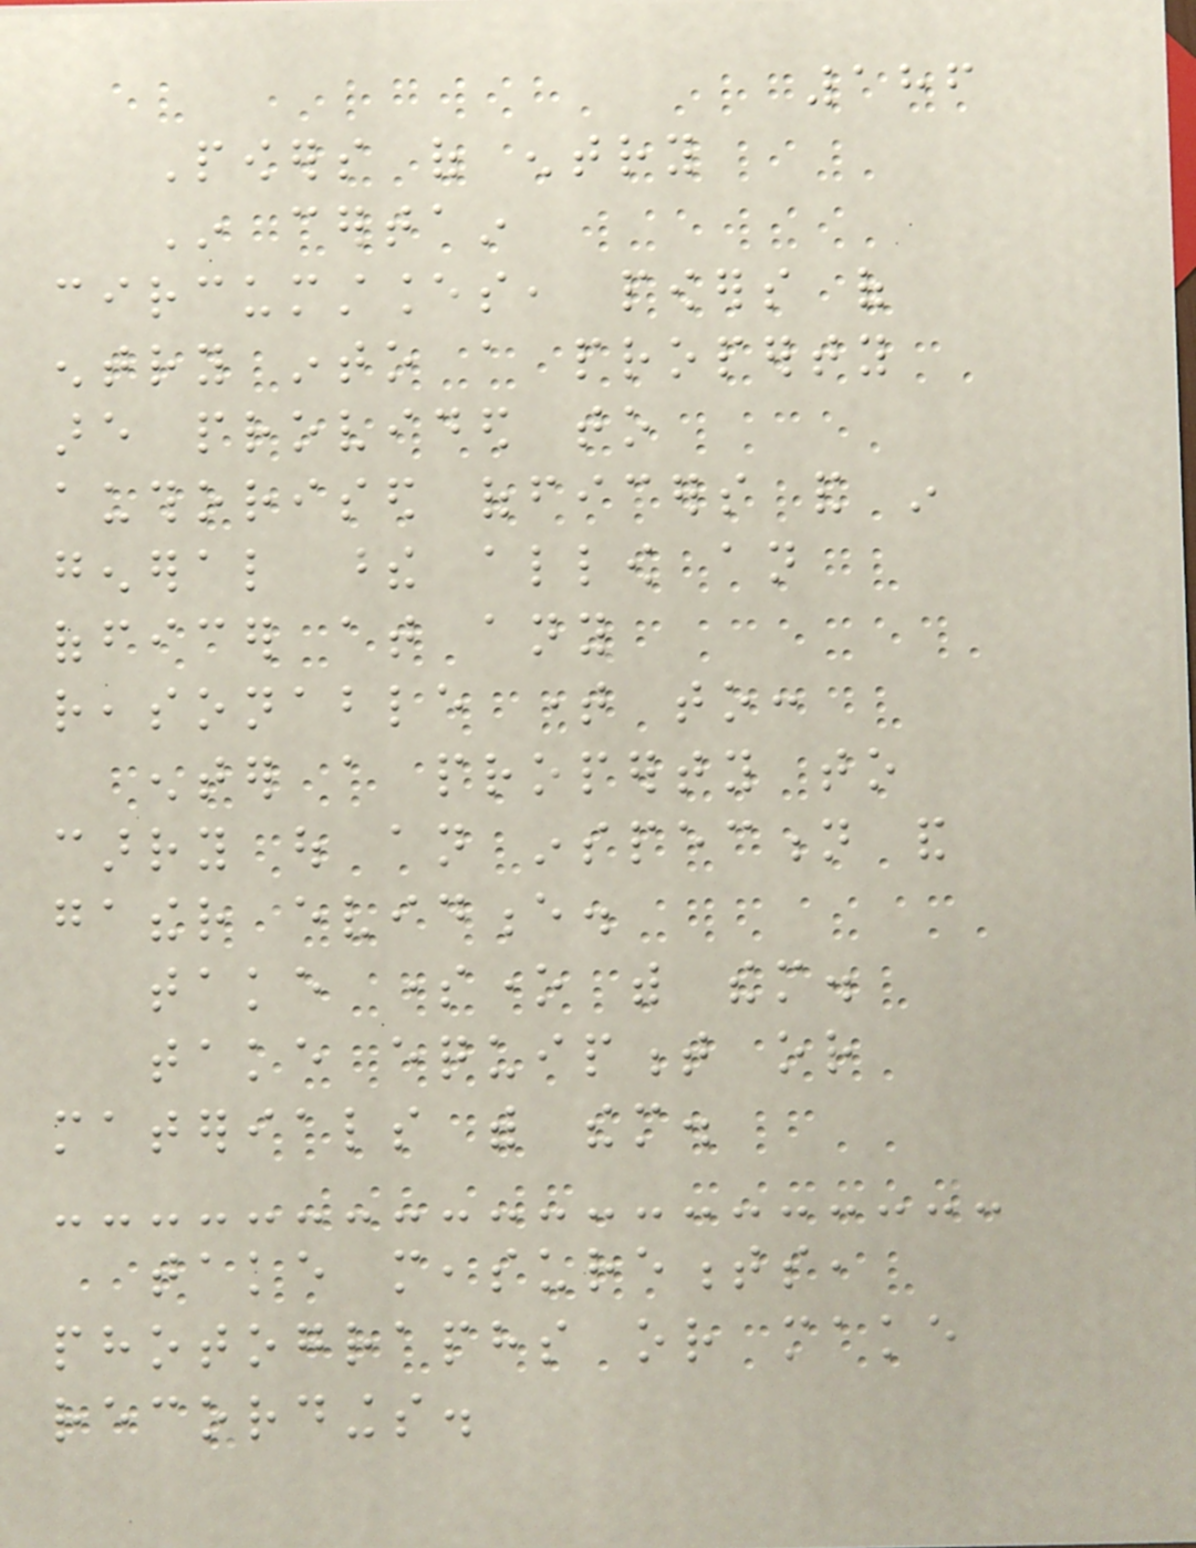186
Powers of entry
In certain
circumstances, powers of
entry into a property
are provided to
authorised officers and in
general these allow an
officer at any
reasonable time to:
enter a property to
carry out an inspection and
gather evidence.
take someone with them.
take equipment or
materials with them.
take measurements,
photographs or make
recordings.
